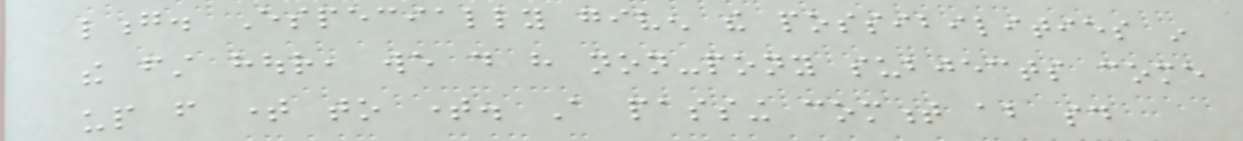long. Especially given the possibilities in
the first hour, we do have non-pony subjects come
up from time to time. A passing comment about said
